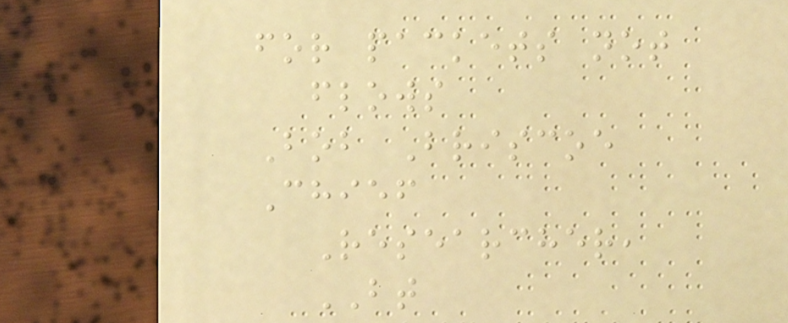for packets not
flows
Bob Briscoe
Chief
Researcher,
BT
